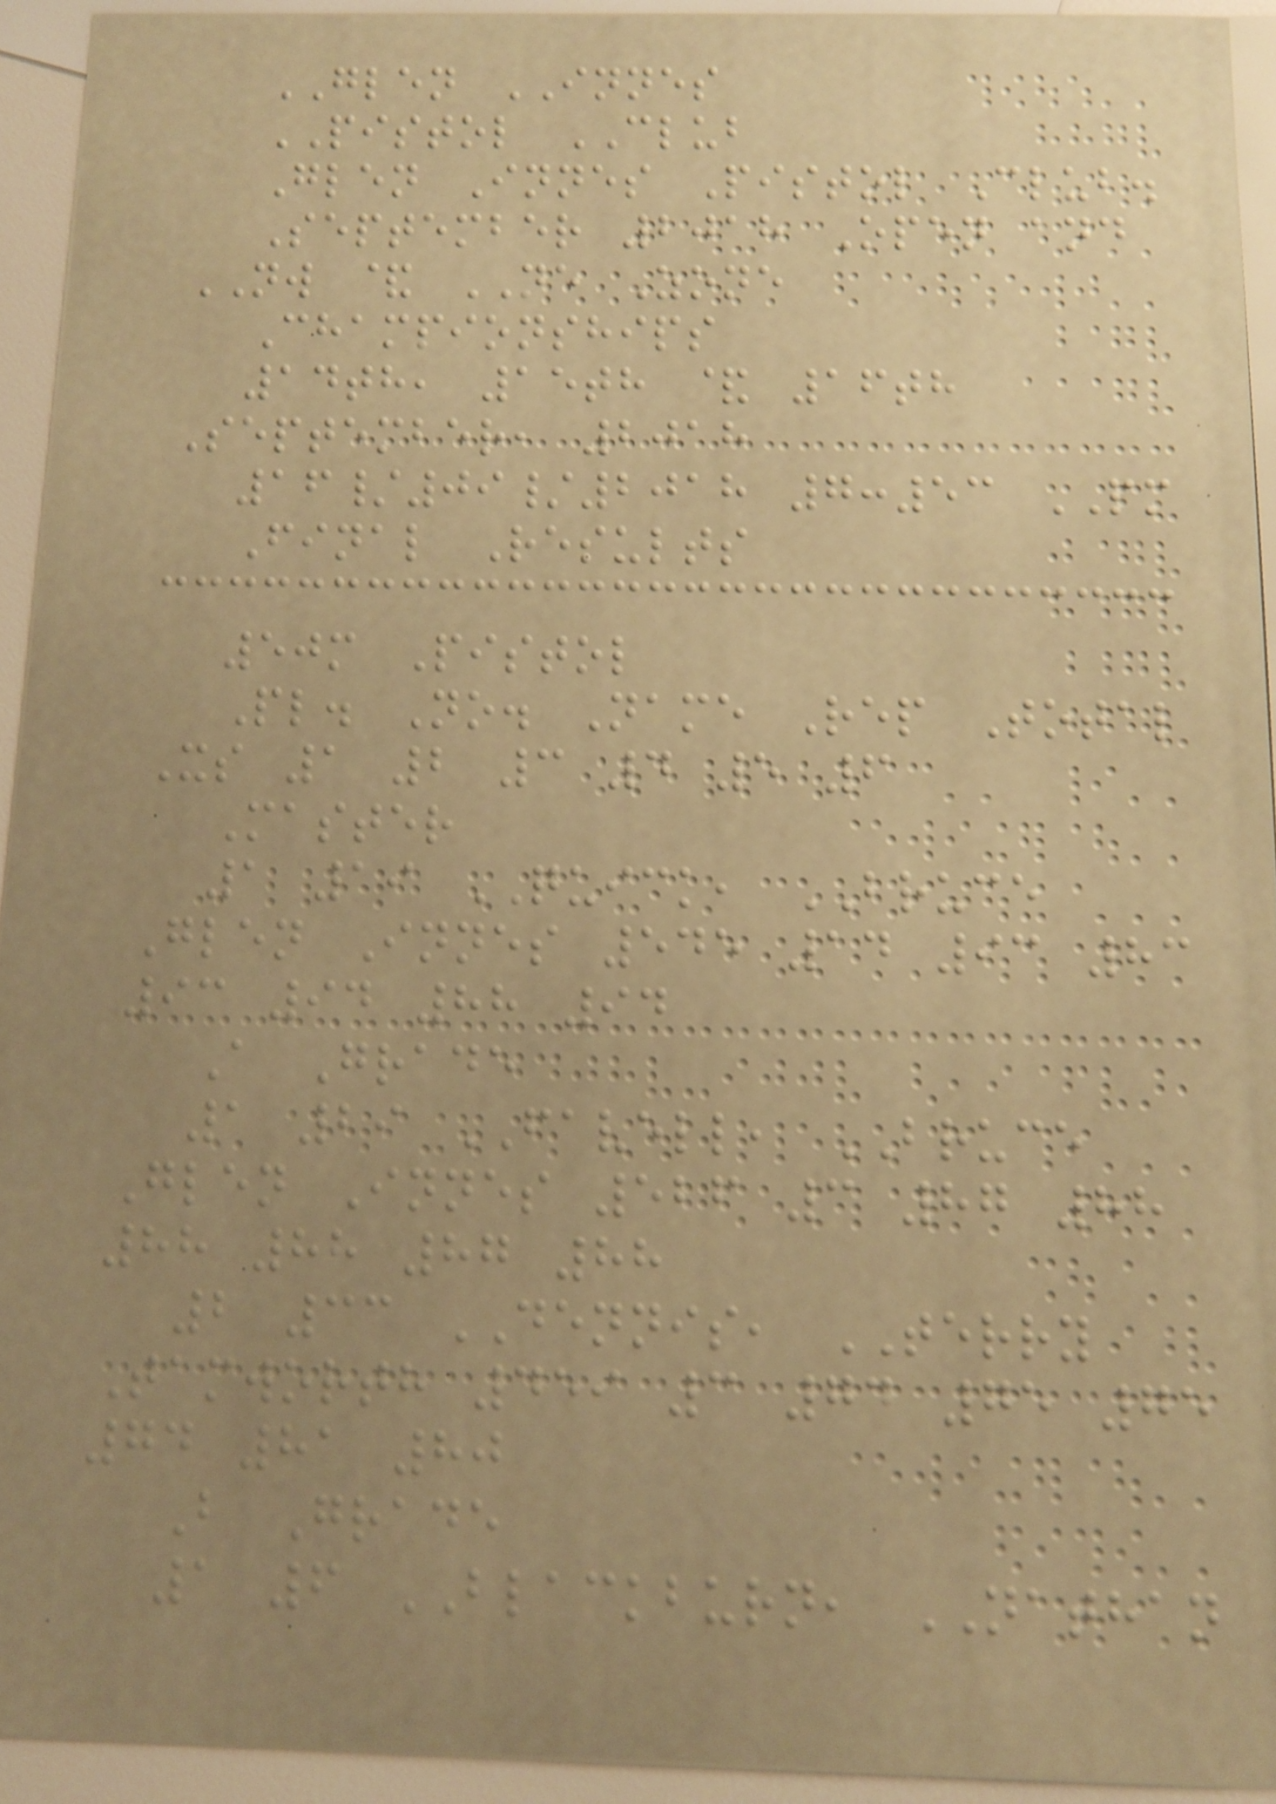GLEN INNES
PISTOL CLUB
Glen Innes Pistol Club.
September 2018 Open and
NW & NE Zone
Championships
14th, 15th & 16th
September, 2018
16/09/2018 7:53 PM
Final Results
50m Pistol
Pl. No. Name Rep Total
Xs 1 2 3 4 5 6
Master
1 19 QUICK, BRUCE
Glen Innes 545 14 93 83
93 94 88 94
A Grade
1 29 FAVELL, BRUCE
Glen Innes 526 3 87 88
88 88 87 88
2 33 DENNIS, TERRY
Tamworth 459 3 74 75 75
74 81 80
B Grade
1 6 BLACKBURN, NATHAN
